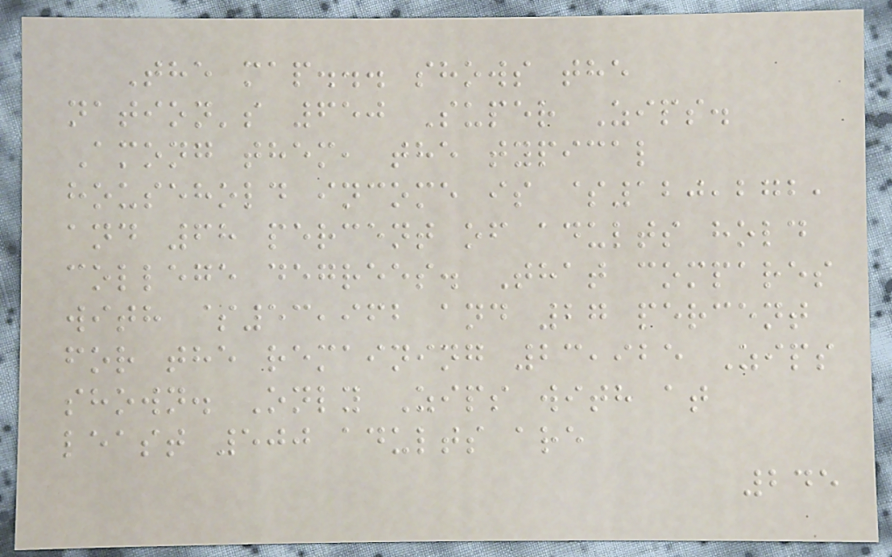The map... shows the
nation's 650 Super Zips.
Among them, the typical
household income is $120,272,
and 68 percent of adults hold
college degrees. That compares
with $53,962 and 27 percent
for the remaining 23,925 Zips
shown. Only Zips with at
least 500 adults are
245
